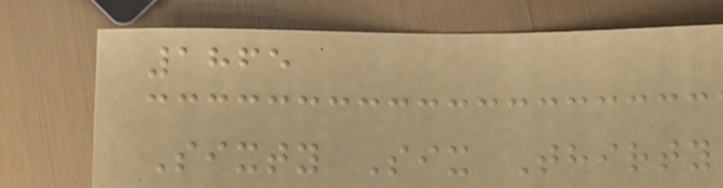1865
Sixty Six Thirty
